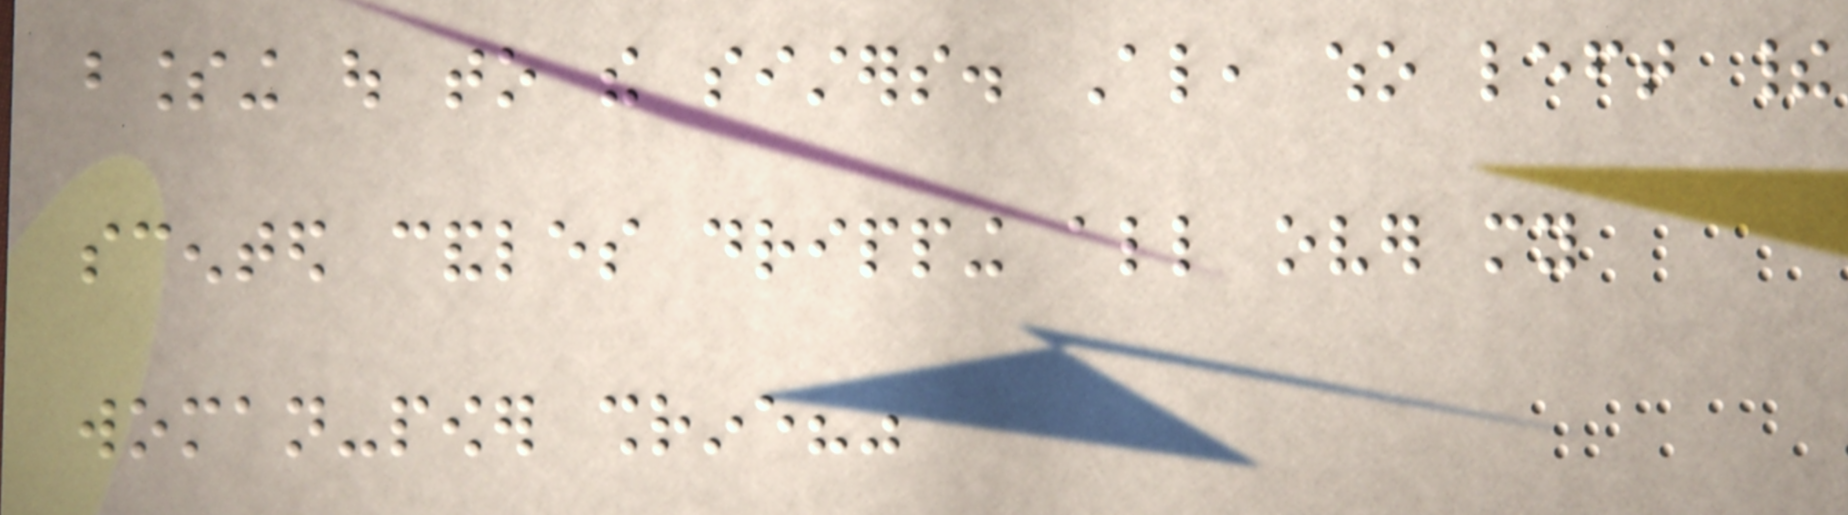blessing out to the sisters. Also, who left their
scented candles dripping all over my
woman-power shrine?"
